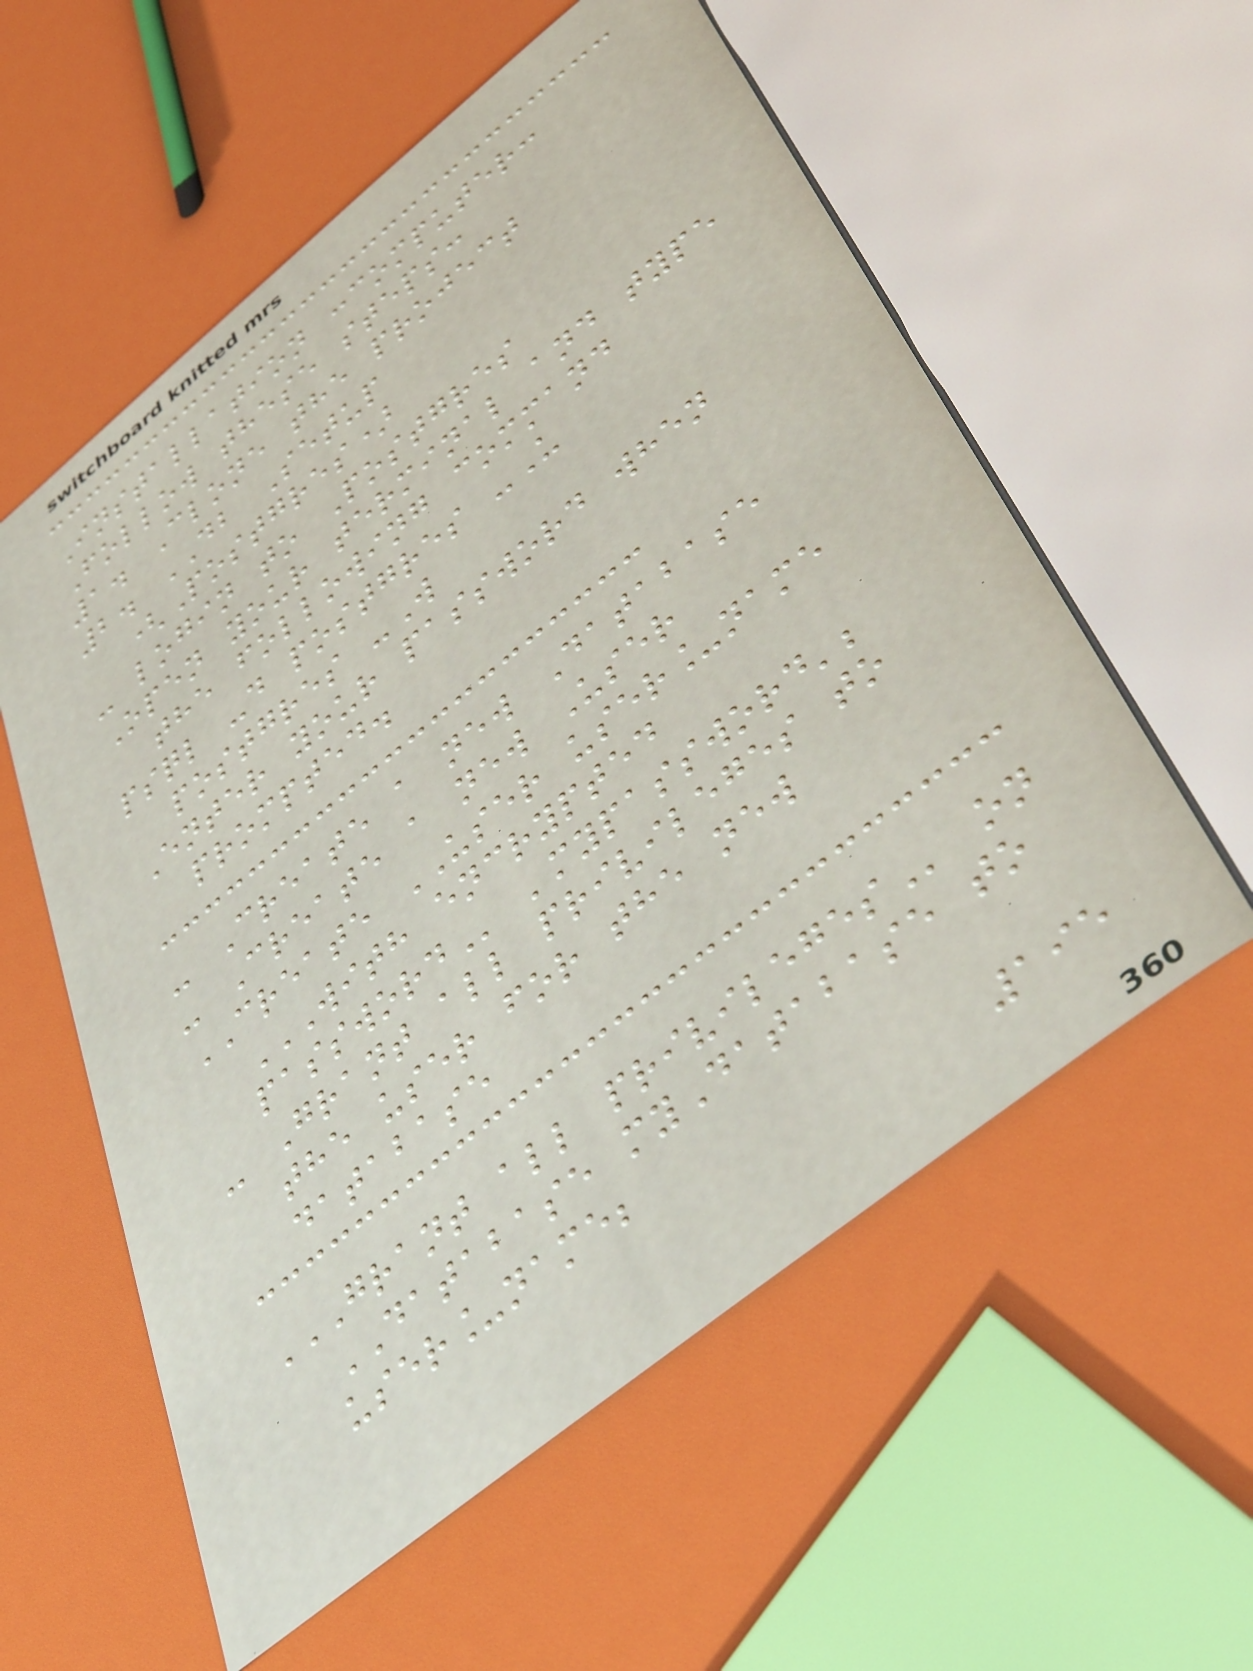Installation :computer:
Follow these steps:
1. Clone the project
2. DB Setup
(Postgres)
- login to Postgres
Open your terminal and type
the following command
psql -d postgres -U
postgres -W
Enter your password when
prompted.
- Create a new Database
- Create a new User
CREATE USER user_name
WITH ENCRYPTED
PASSWORD 'mypassword';
- Grant all privileges to
the user for the new
database
GRANT ALL PRIVILEGES on
DATABASE myDatabase to
user_name;
195
